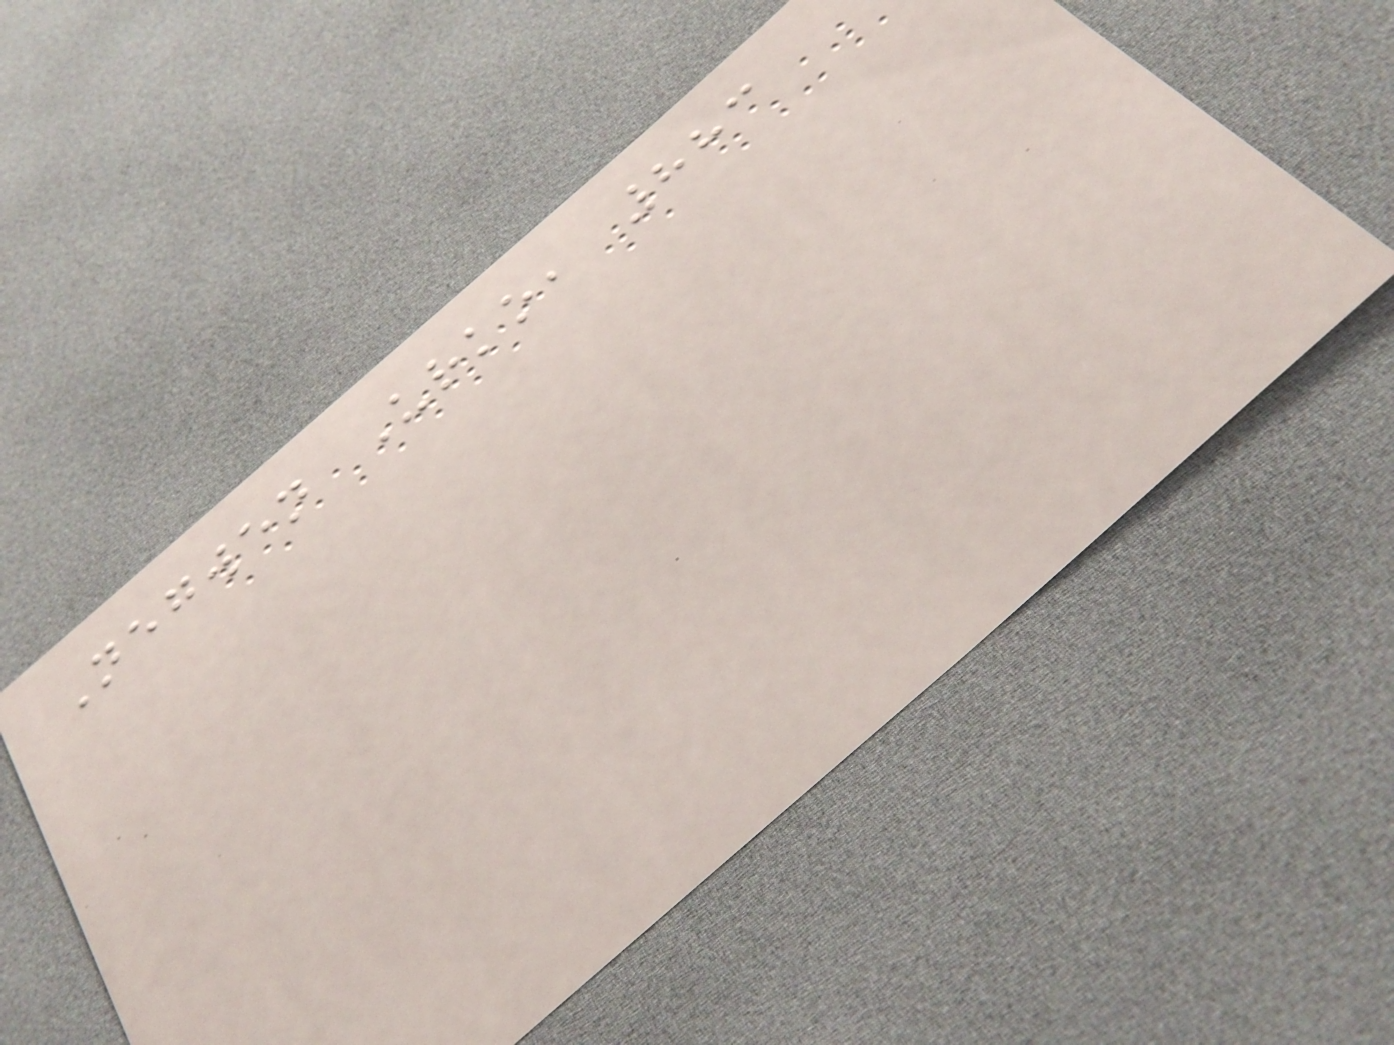Negwen Urko, 883
